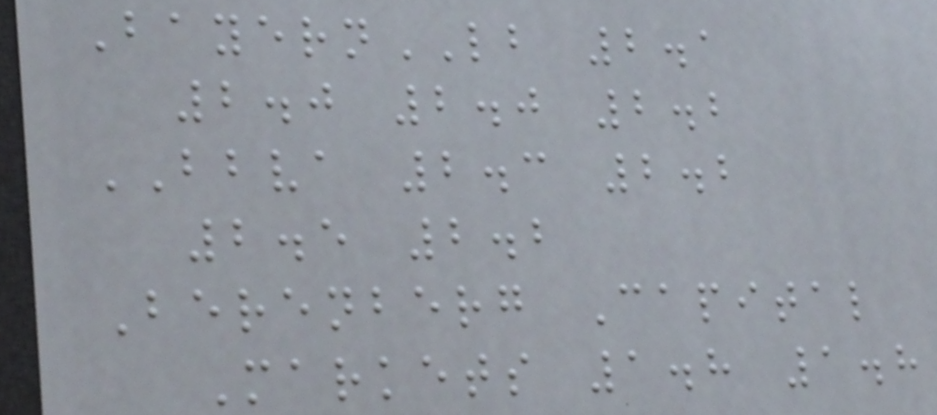BayernLB 2.1
2.0 2.0 2.2
BBVA 2.3 2.2
2.5 2.2
Berenberg Capital
Markets 1.8 1.8
